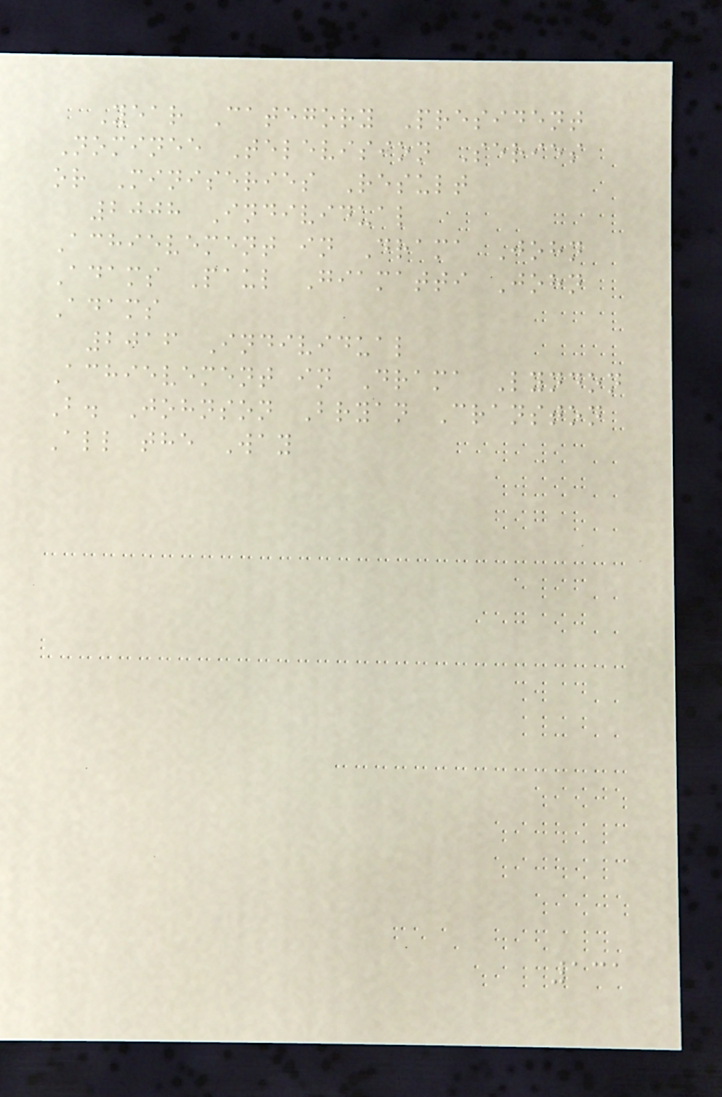Year Category President
Nominee Television Series
or Miniseries Result
2008 Individual
Achievement in Drama John
Adams Paul Giamatti John
Adams
2016 Individual
Achievement in Drama Lyndon
B. Johnson Bryan Cranston
All the Way
131
